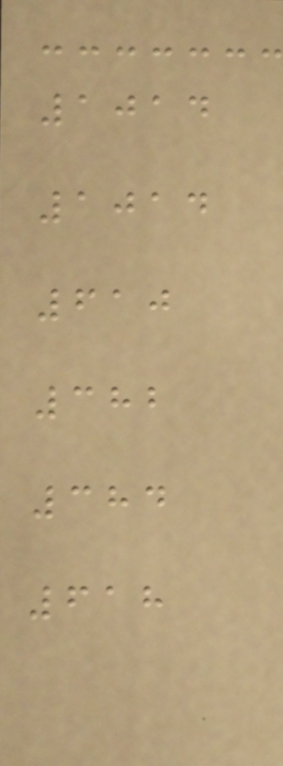1014
1014
610
382
384
618
